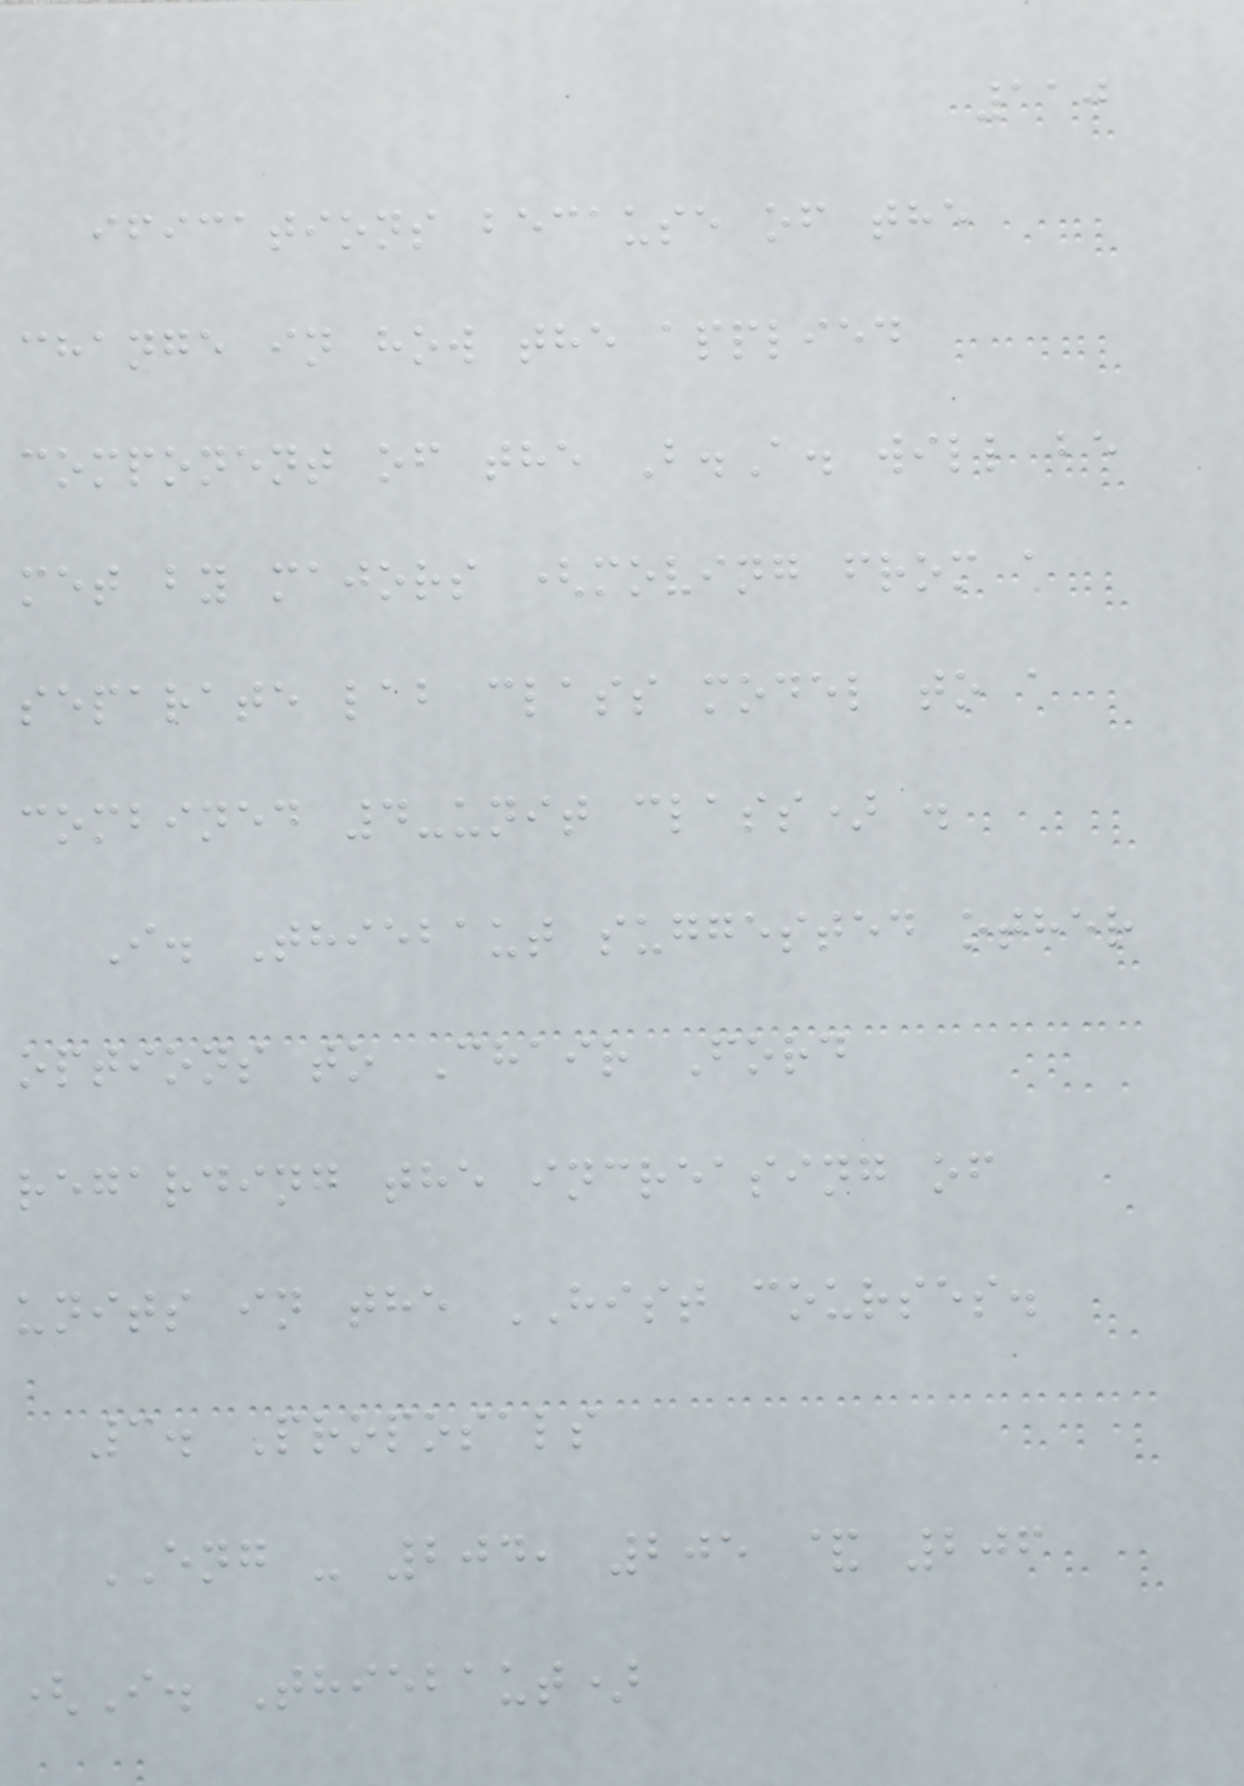110
ifications because of the
change in how the applied
component of the B.A. will be
met by majors (moving from a
separate lab class model to a
combined 4-unit class) .
I. Thiebaut suggested other
options to Chair Ford
regarding the increasing of
units in the HIST courses.
3. Proposals
ENG - 204, 205 & 206
(I. Thiebaut)
